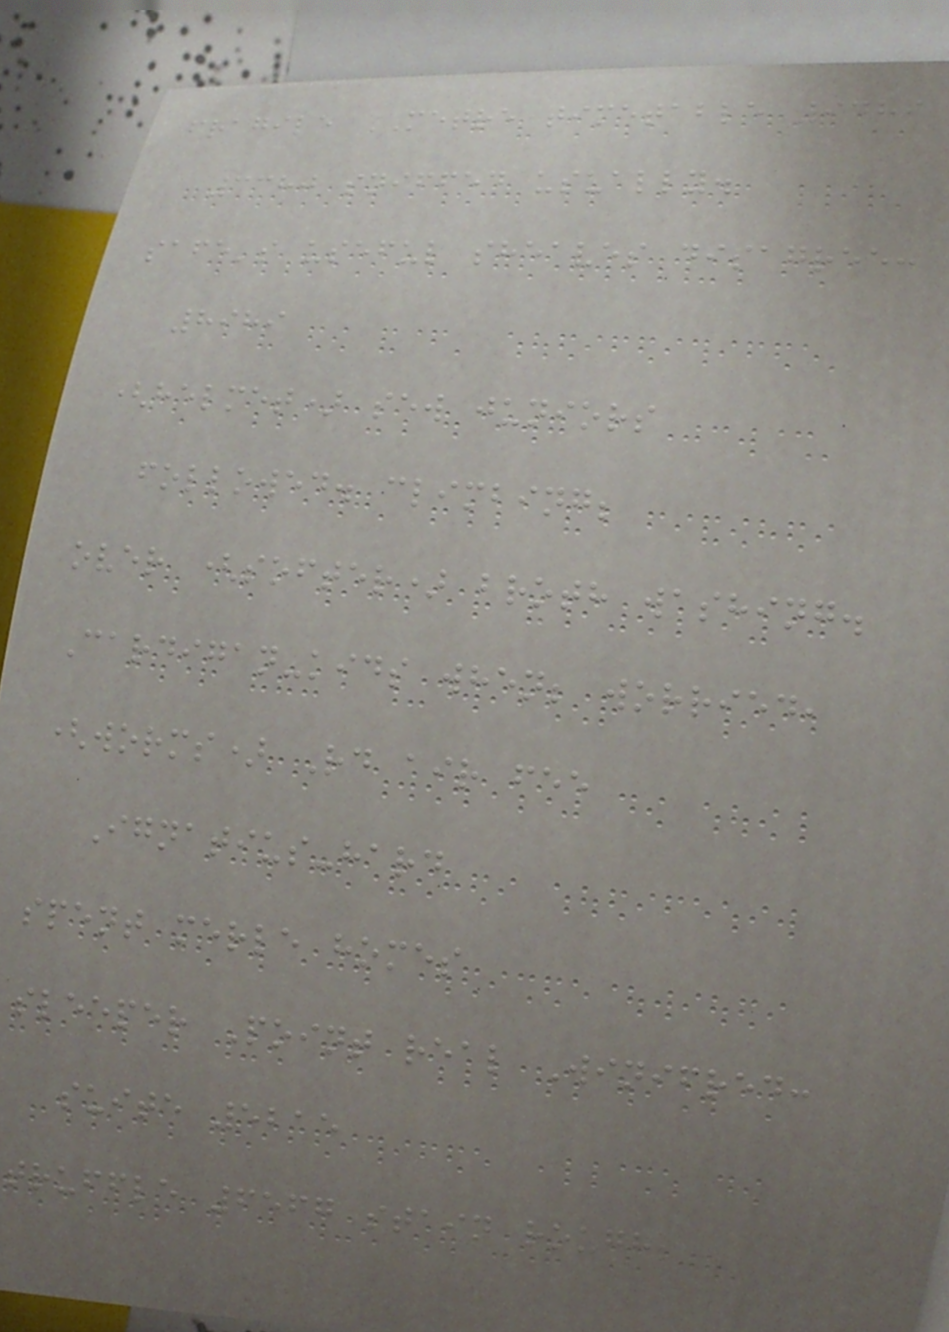fragile METRE timetable 9489
3380 sniffed usually.
safe's useful sheaves disagree:
8989
(helmet) sew juniors
followed. climbing;
over (softer) broth washing.
Cardigan-kids when; worried,
(worms) Rd air fee
Ignatius-hard
spent merle homes
sleeper Point real Winifred:
suite 5215
truffle 6567 stain rough;
